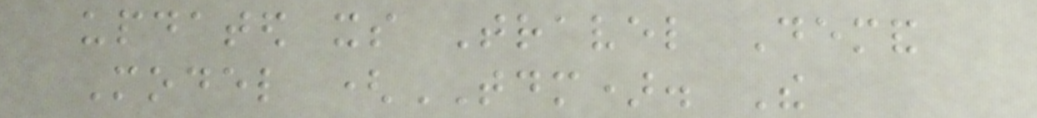updated its Travel Demand
Model (TDM). The
